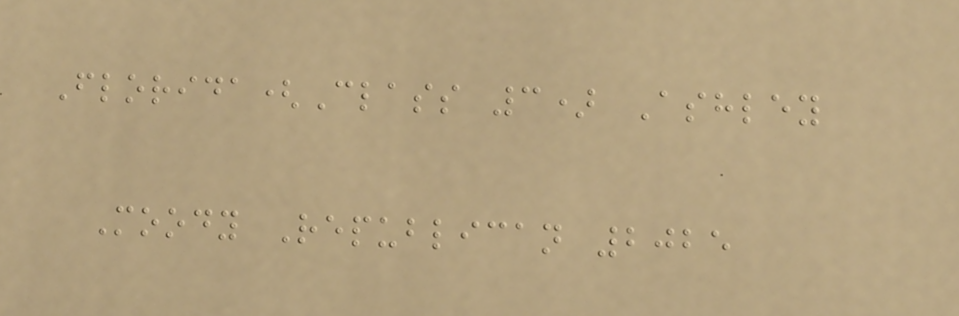Florida(Class 3) Ashley
Moody Republican 2025
